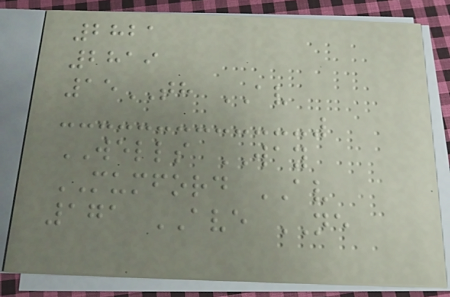2821
2819
15TH AV
WELLS WAY
MUMFORD AV
171 AVE NE
